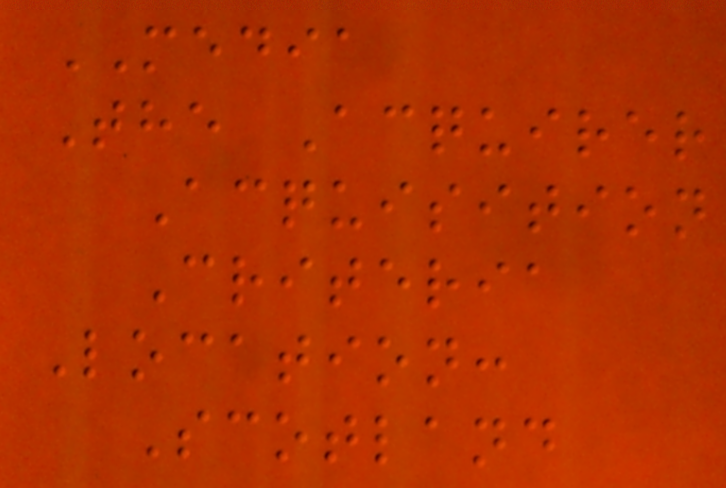MEDIA
The Acquirer
Acquisition
Criteria
Location:
Scotland
